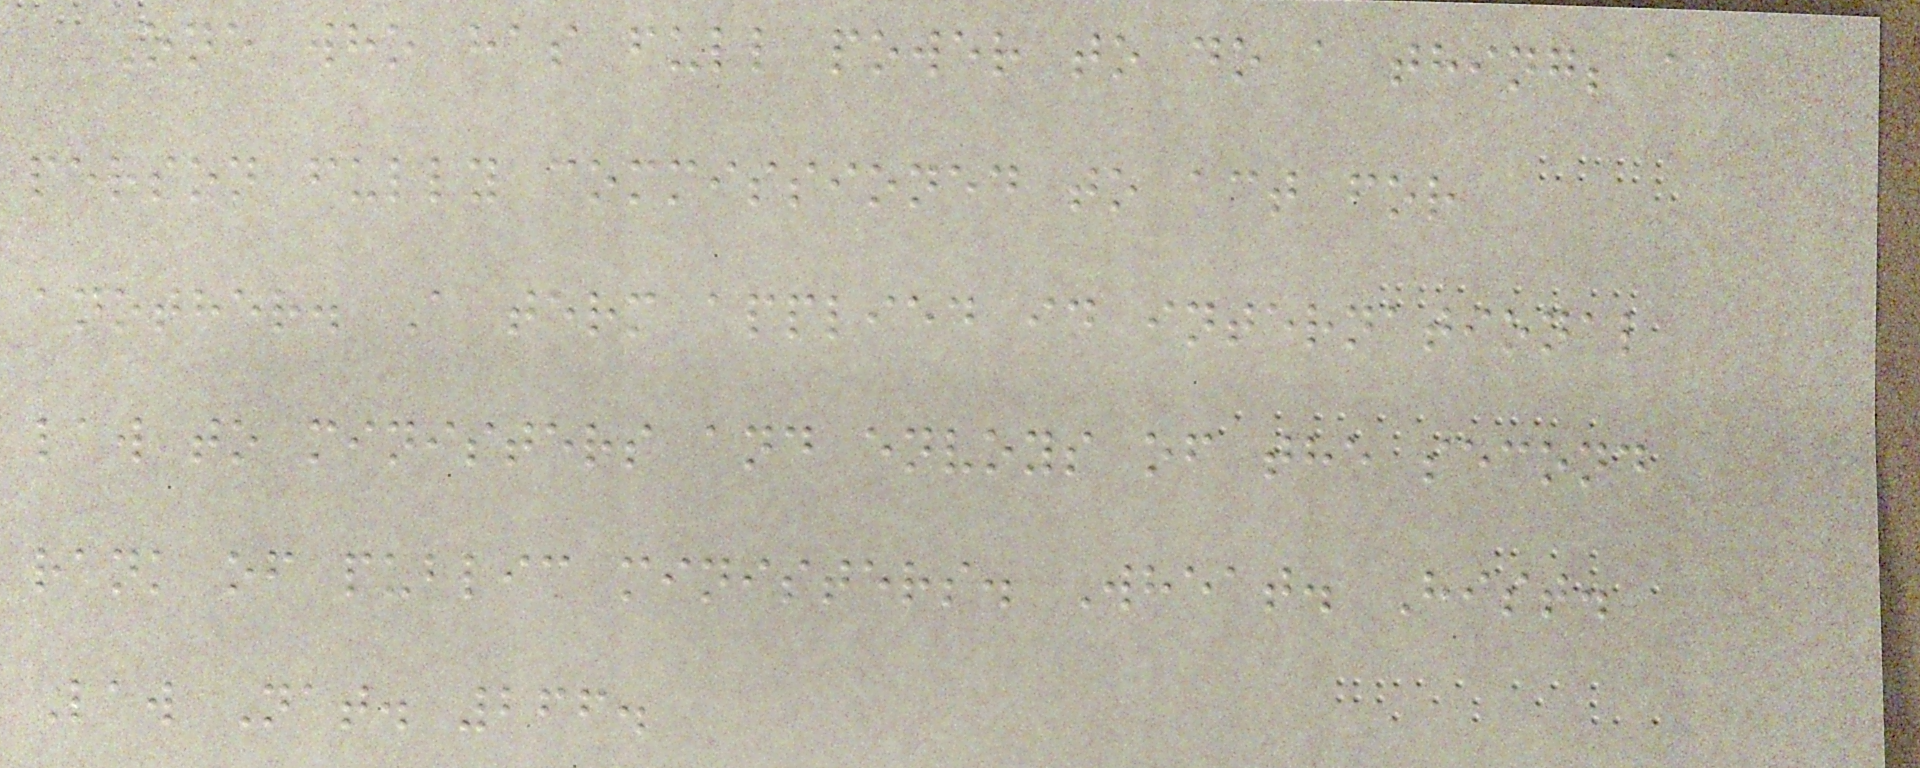One who has full power to do a thing; a
person fully commissioned to act for
another. A term applied in international
law to ministers and envoys of the second
rank of public ministers. Wheat. Hist.
Law Nat. 266.
